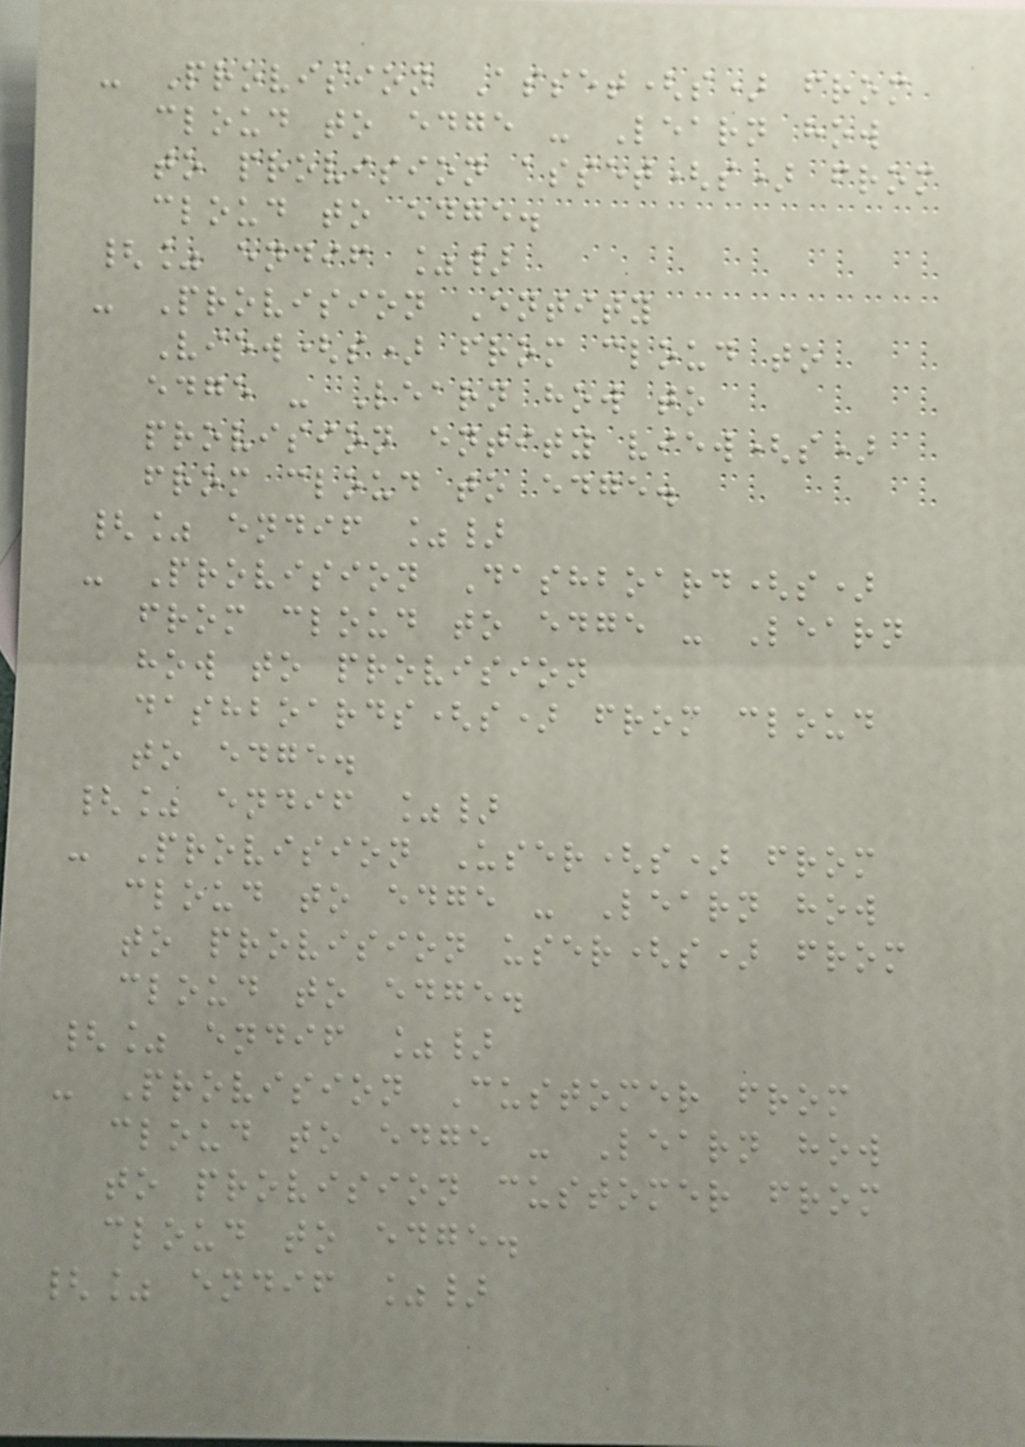- Provision Asset(s) from
cloud to edge - Learn how
to provision asset(s) from
cloud to edge.
{% endif %}
- Provision Entity
View(s) from cloud to
edge - Learn how to
provision entity view(s)
from cloud to edge.
{% endif %}
- Provision Dashboard(s)
from cloud to edge - Learn
how to provision
dashboards(s) from cloud
to edge.
{% endif %}
- Provision User(s) from
cloud to edge - Learn how
to provision user(s) from
cloud to edge.
{% endif %}
- Provision Customer from
cloud to edge - Learn how
to provision customer from
cloud to edge.
{% endif %}
